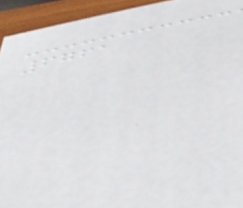6761
